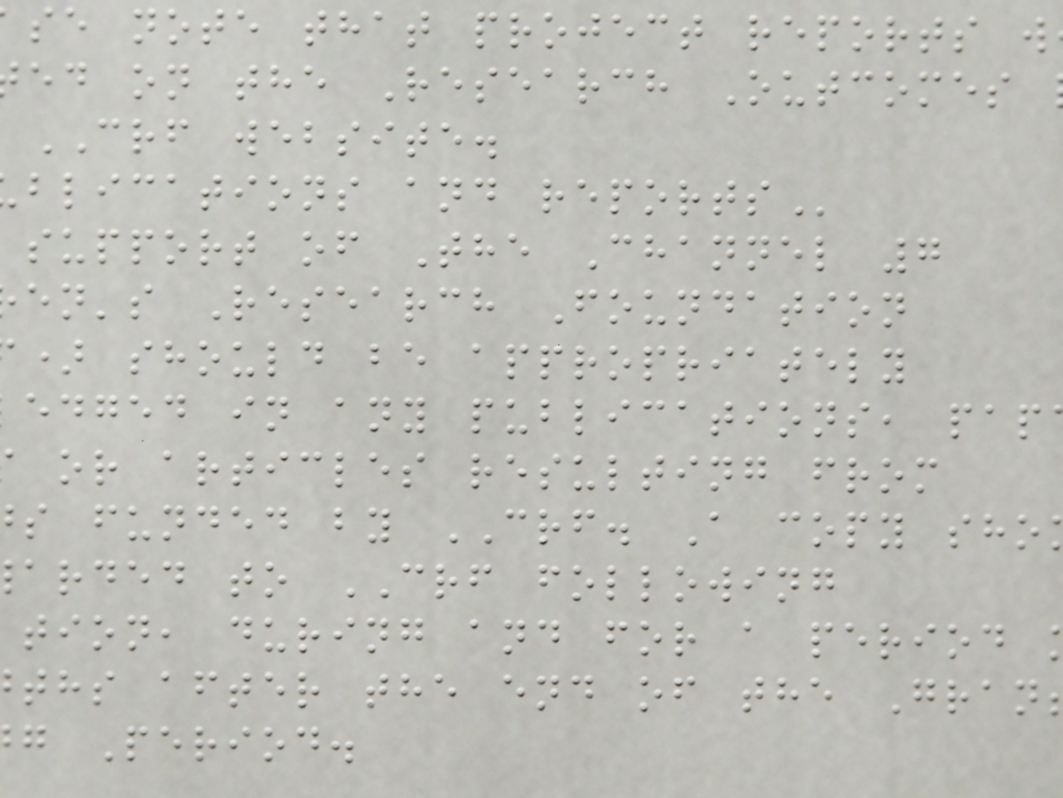se note that project reports w
ed on the Research Outcomes
CRF website.
blications and
support of The Channel 7
en's Research Foundation
) should be appropriately
edged in any publications, pap
or articles resulting from
s funded by CRF. A copy sho
arded to CRF following
tion, during and for a period
ths after the end of the Gran
g Period.
